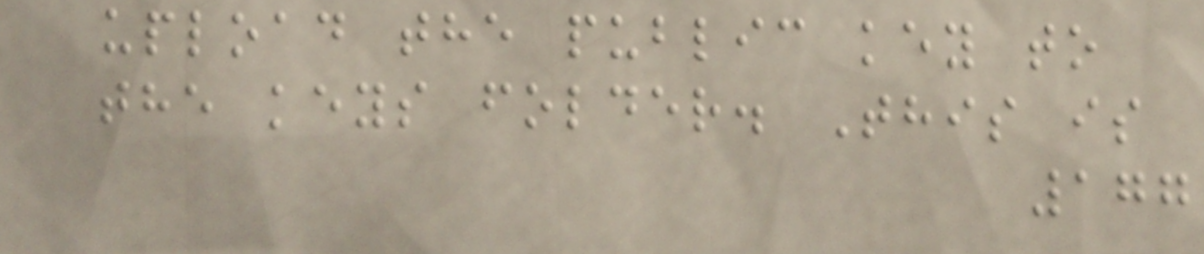upload the public key to
the keys folder. This is
177
